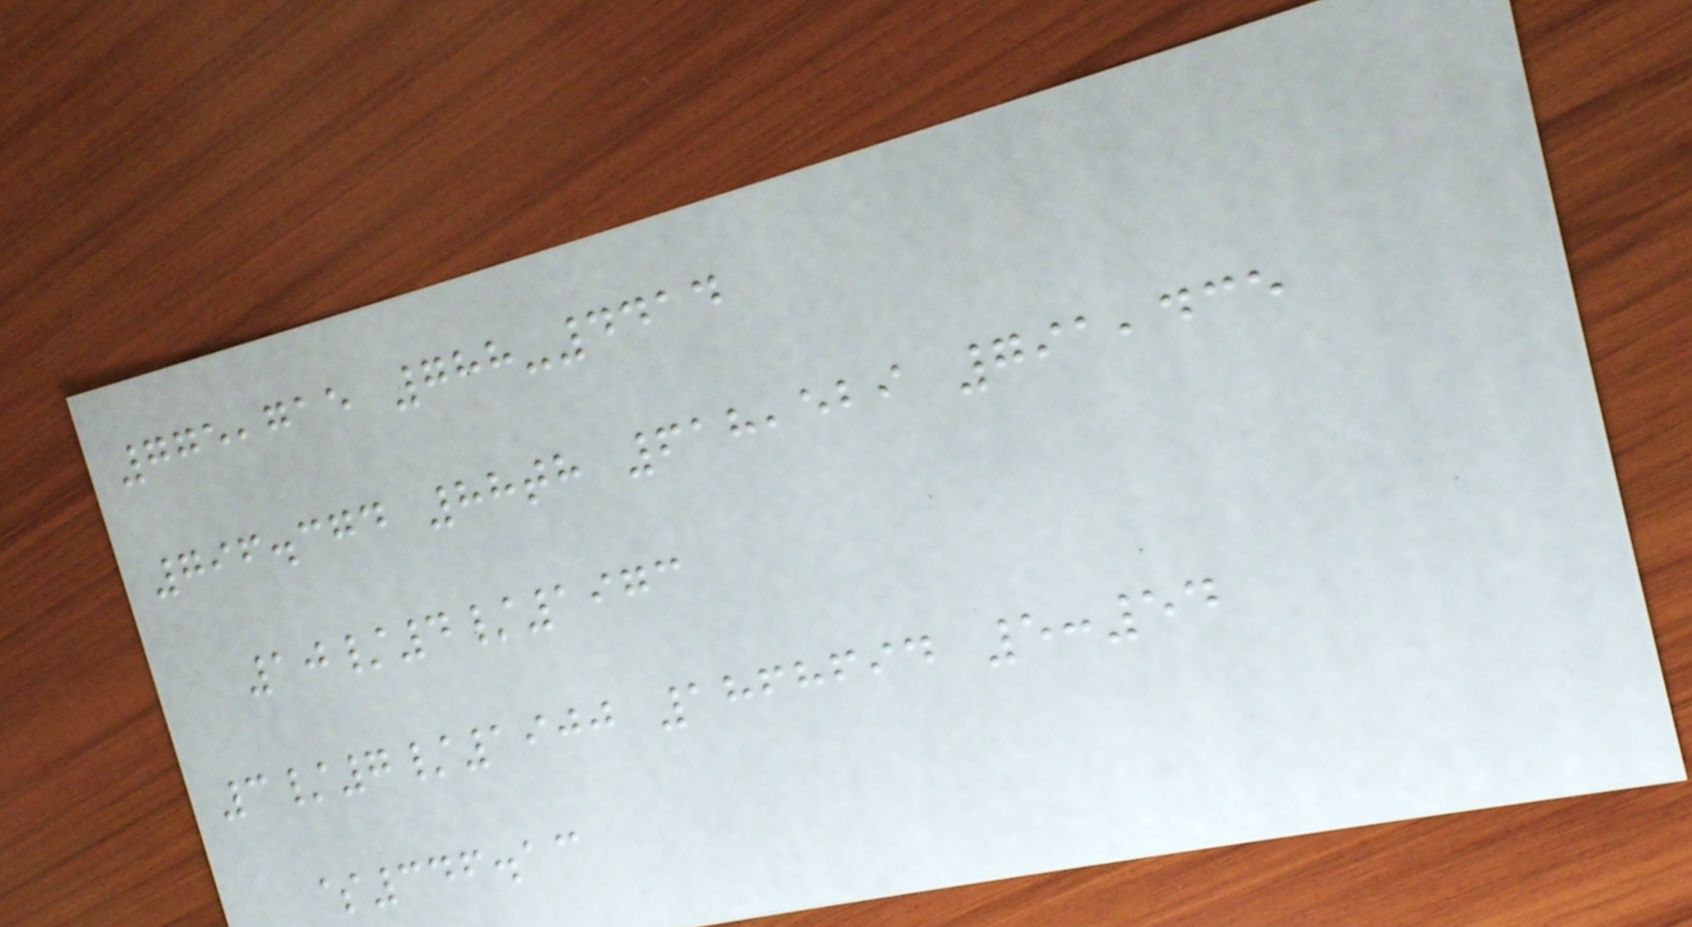775,715 788-4414
796.374 88th 618,529 791,435
10/4/1973
3/7/1900 1868694 5:54
$346.13
